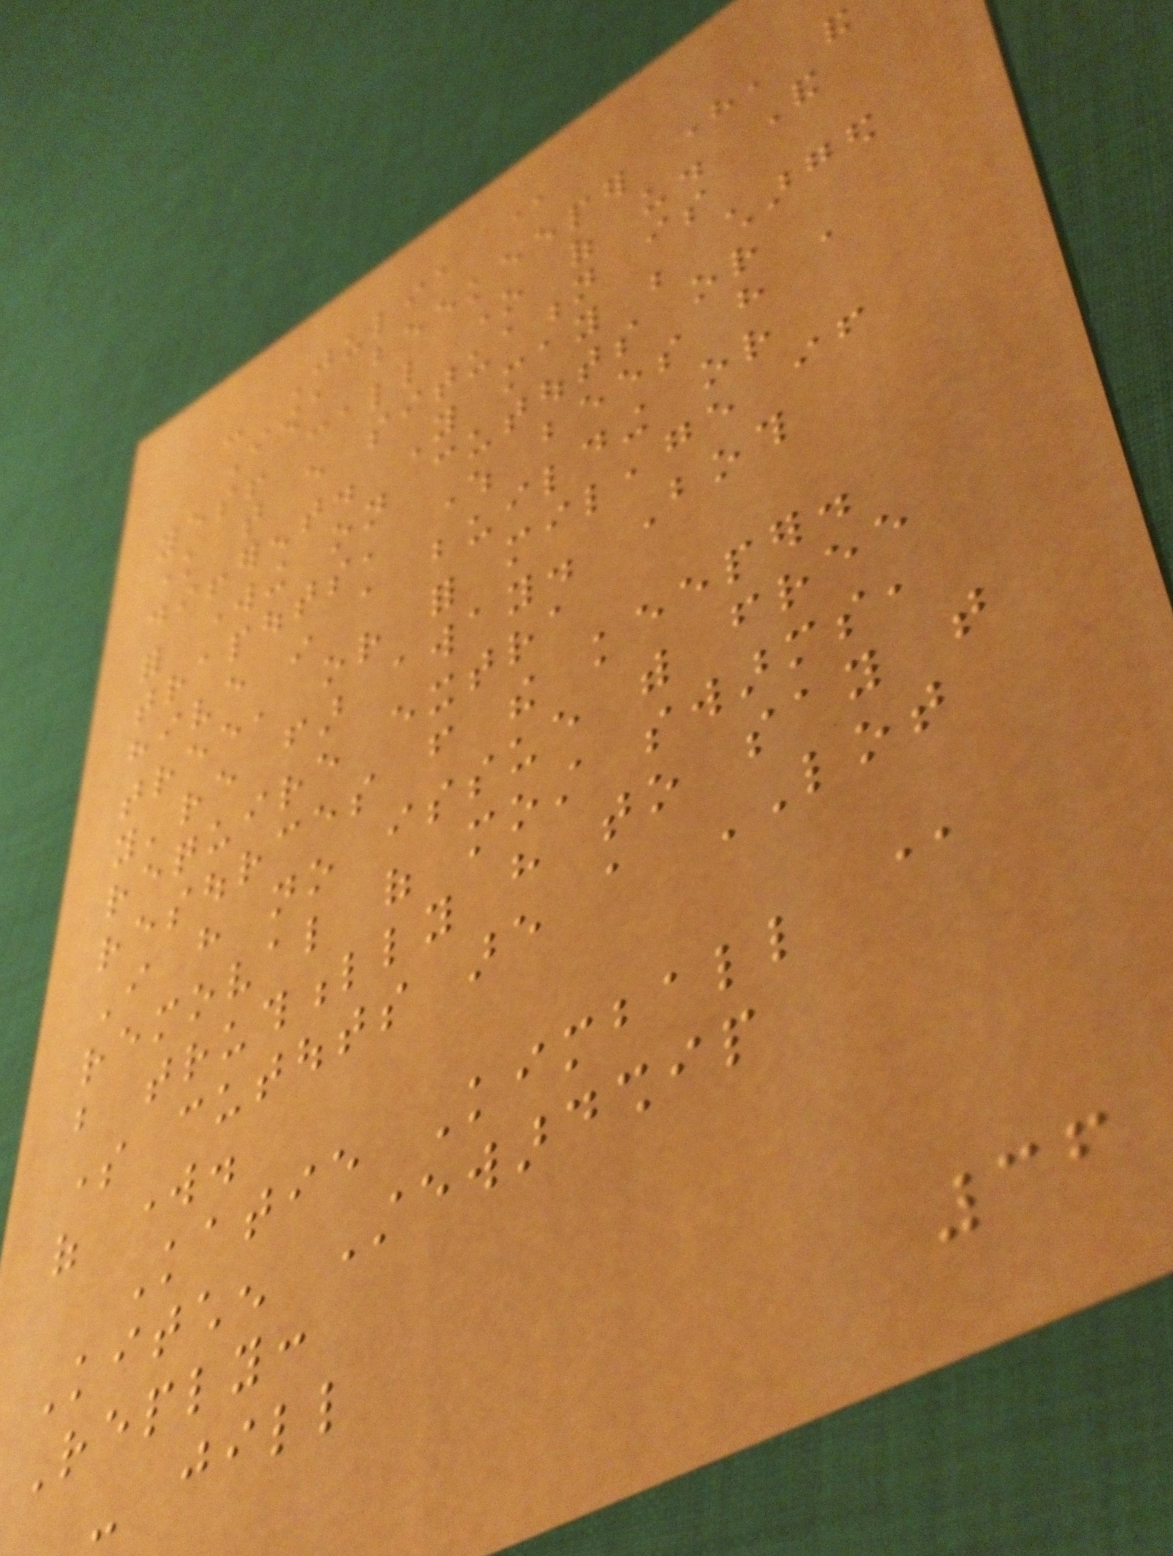- Julia @
Iowa beekeeper here, and
yes! call one of us. And
know that every situation is
different. You may be charged
for working on cutouts or
trapouts, where bees have a
hive in a building or
tree, or for mileage if
you're far away. Both
require extra
resources from the keeper.
I have no issue with free
removal of most swarms,
but truthfully have to say that
some cutouts are a LOT
of work.
Katie Kimball @
Kitchen Stewardship
Reply:
- jill
36
